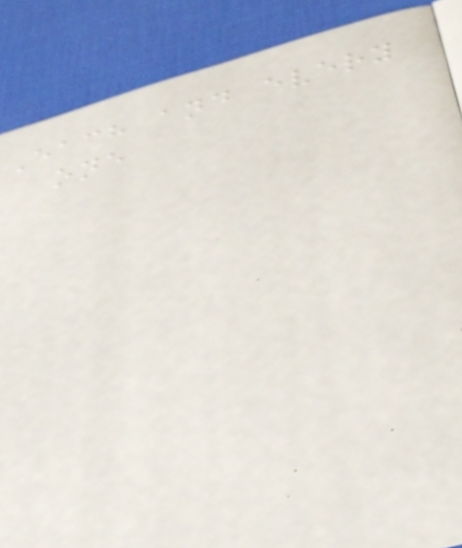Each and every
one
